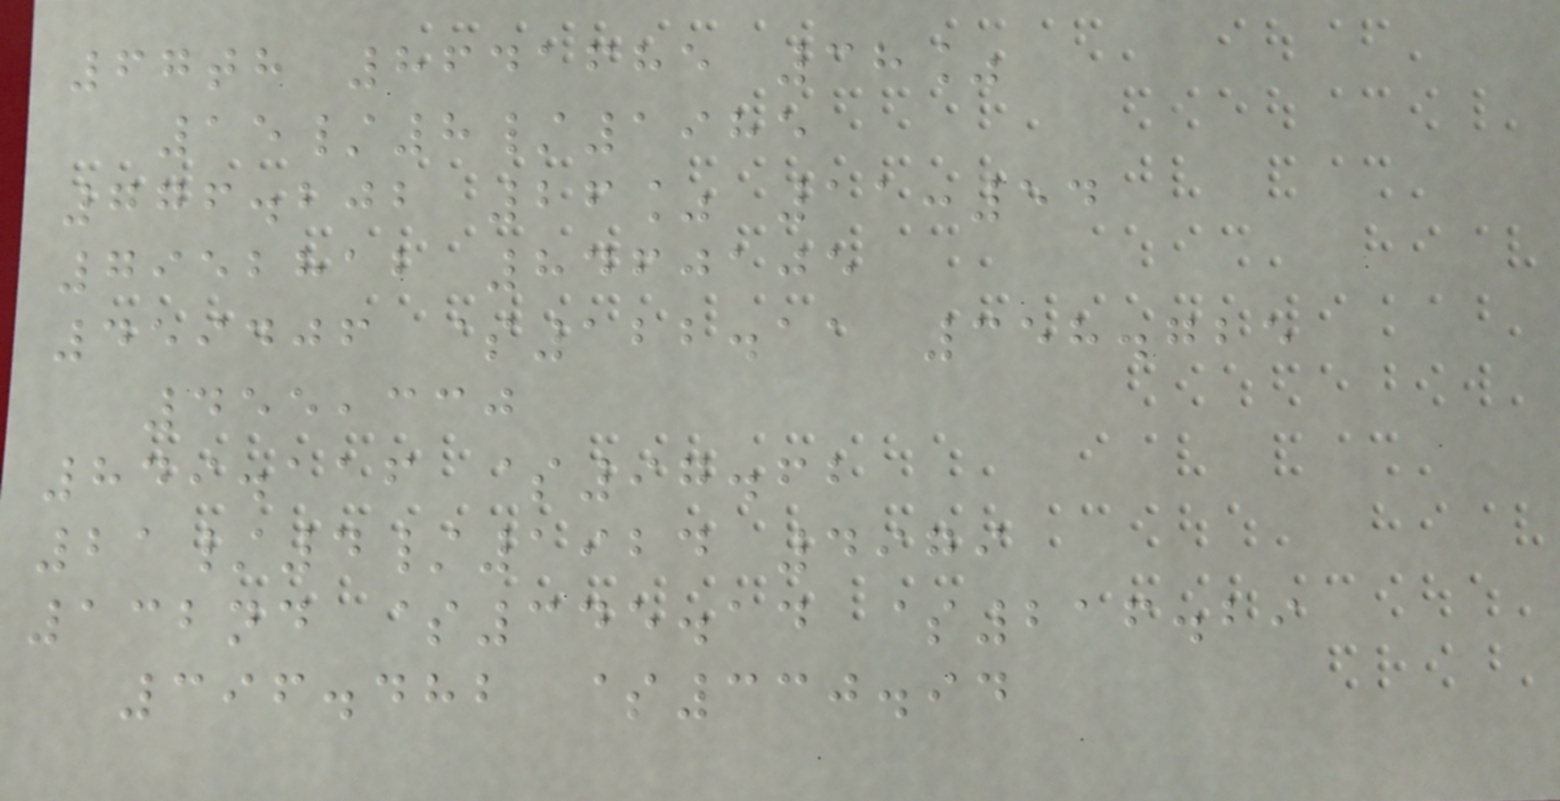67th 8641685 38%
15/8/1985
776.202 26% 11:54
7952812 8460105
459406 $122.11 358.725
455,330
849.116 $97.62
21/4/1924 4979
132nd $345.14 $216.29
396.482 $330.94
